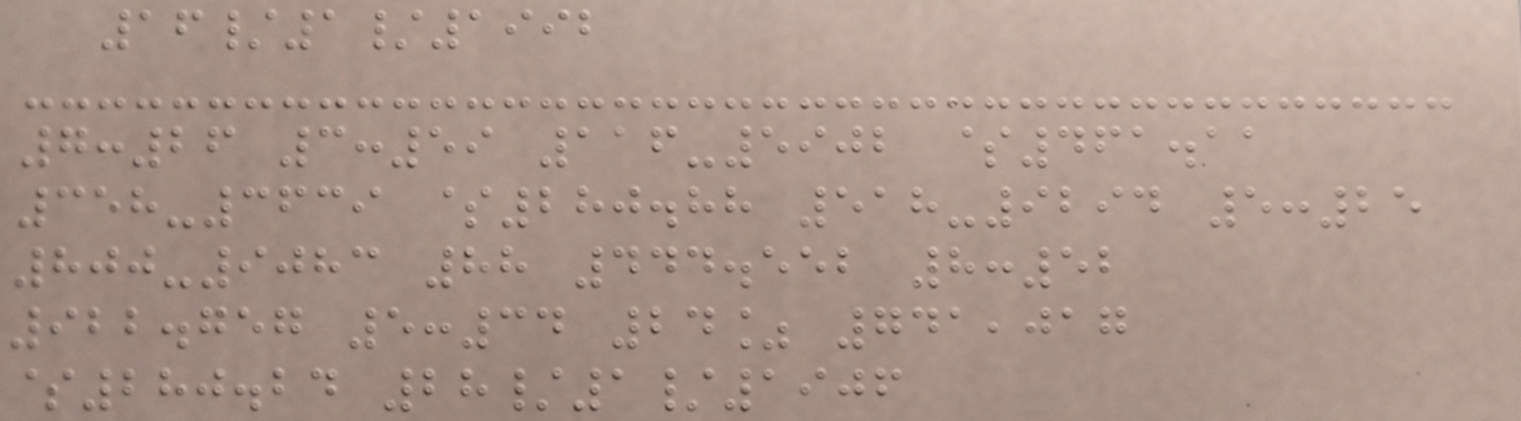16/1/1992
7:26 3:59 116-5902 $461.11
358-3639 $280.88 518-9294 5:25
800-9083 88 444.552 8:52
922.757 5:34 24% 741,017
$280.24 28/1/1906
